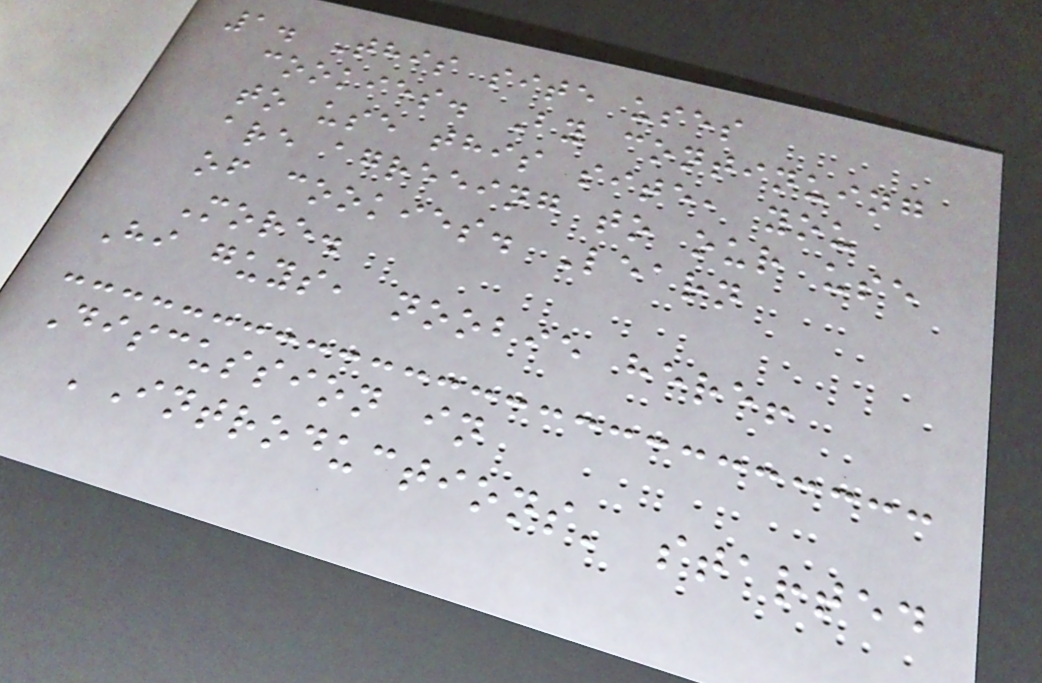1. This site uses
cookies. By continuing
to use this site, you
are agreeing to our use
of cookies. Learn
More.
Hi guys, noobie here!
Discussion in
'Introductions' started
